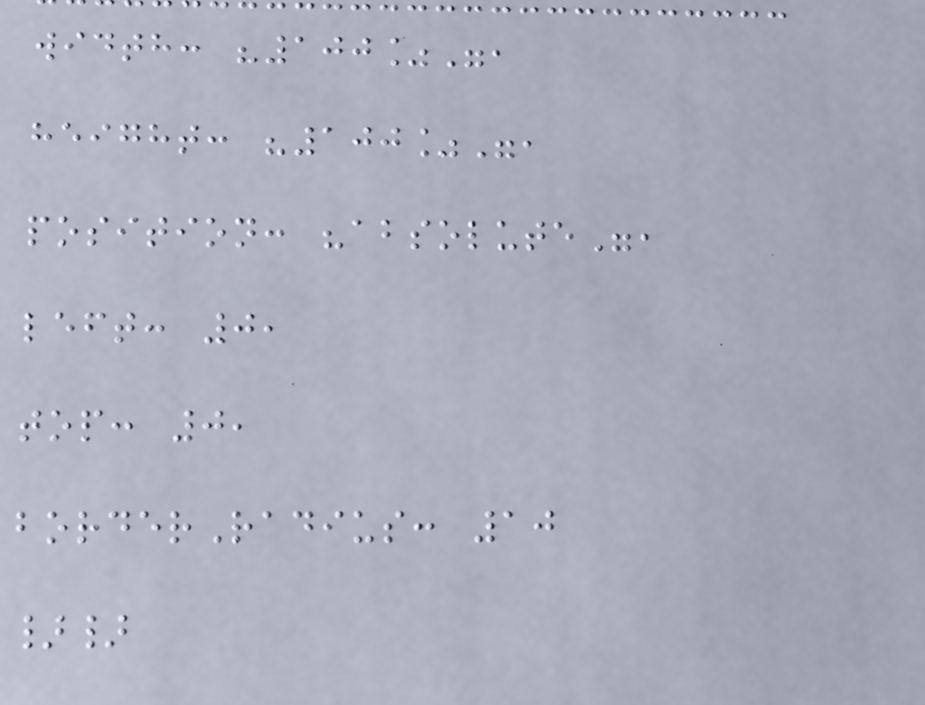width: "100%",
height: "100%",
position: "absolute",
left: 0,
top: 0,
borderRadius: 10
}}
